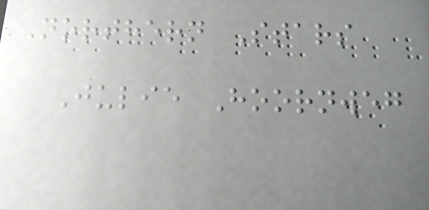Northern Stars
Julie Hoornweg
